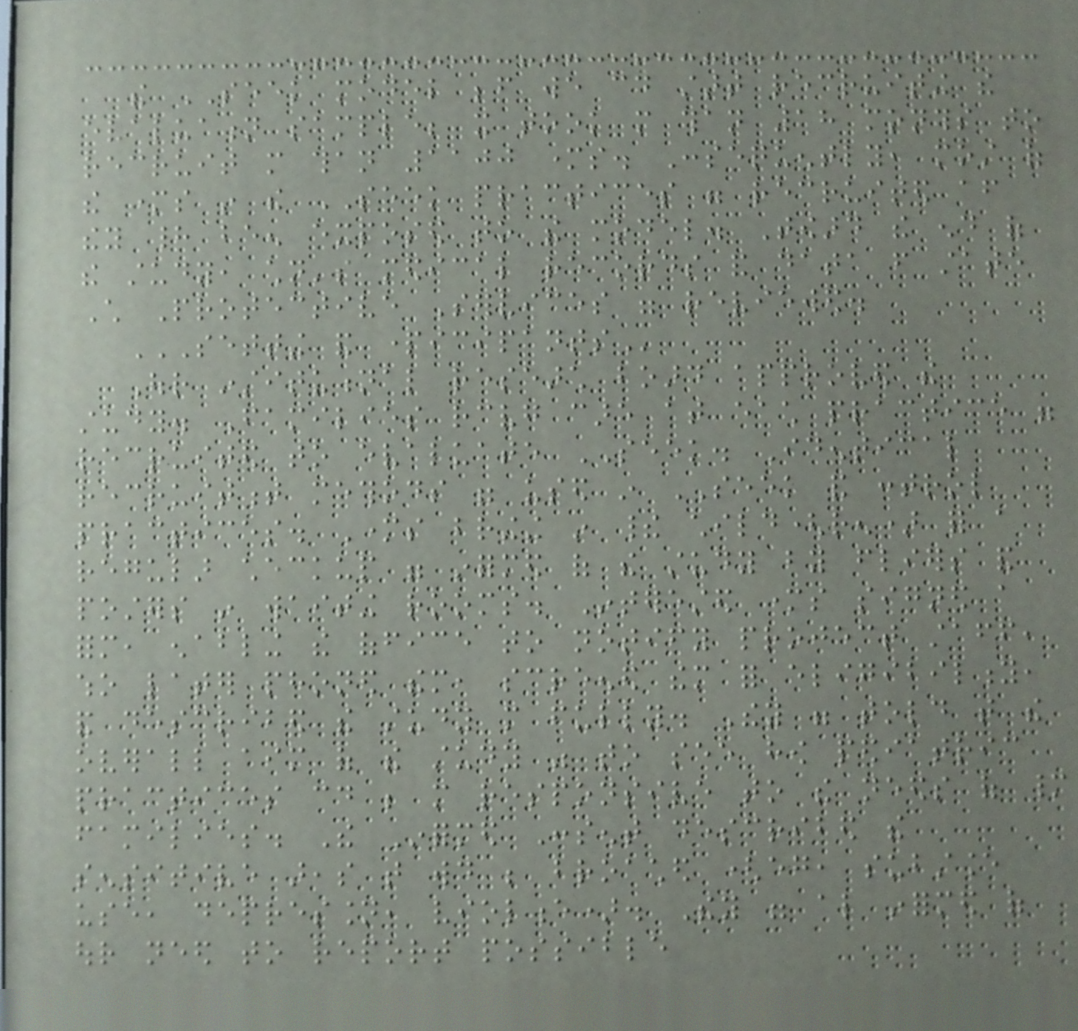the SEEK model before we could start recruiting the
evaluation sample; it took more than 18 months to
recruit more than 1100 mothers. Consequently, most of
the mothers in the SEEK practices were recruited after
they had been exposed to the model. Toward the end of
the study, children's medical records and data from state
Child Protective Services were reviewed.
SETTING AND PARTICIPANTS
Our institutional research board approved the
study. Families receiving care at each practice were
recruited to evaluate SEEK. Identical
recruitment methods were used in SEEK and control
practices. Mothers bringing in their child(ren) for a
regular checkup were informed of the study by fliers and
posters in waiting rooms. Interested mothers signed a
form, enabling the office to notify project staff,
who later phoned them, screened them for eligibility,
and described the study more fully. They were told that the
overall aim of the study was to see how pediatric
practices could be more responsive to the needs of many
families. The Informed Consent described the
sensitive areas that would be broached (eg, substance
use, depression, violence). They were also informed of
our need to report possible
